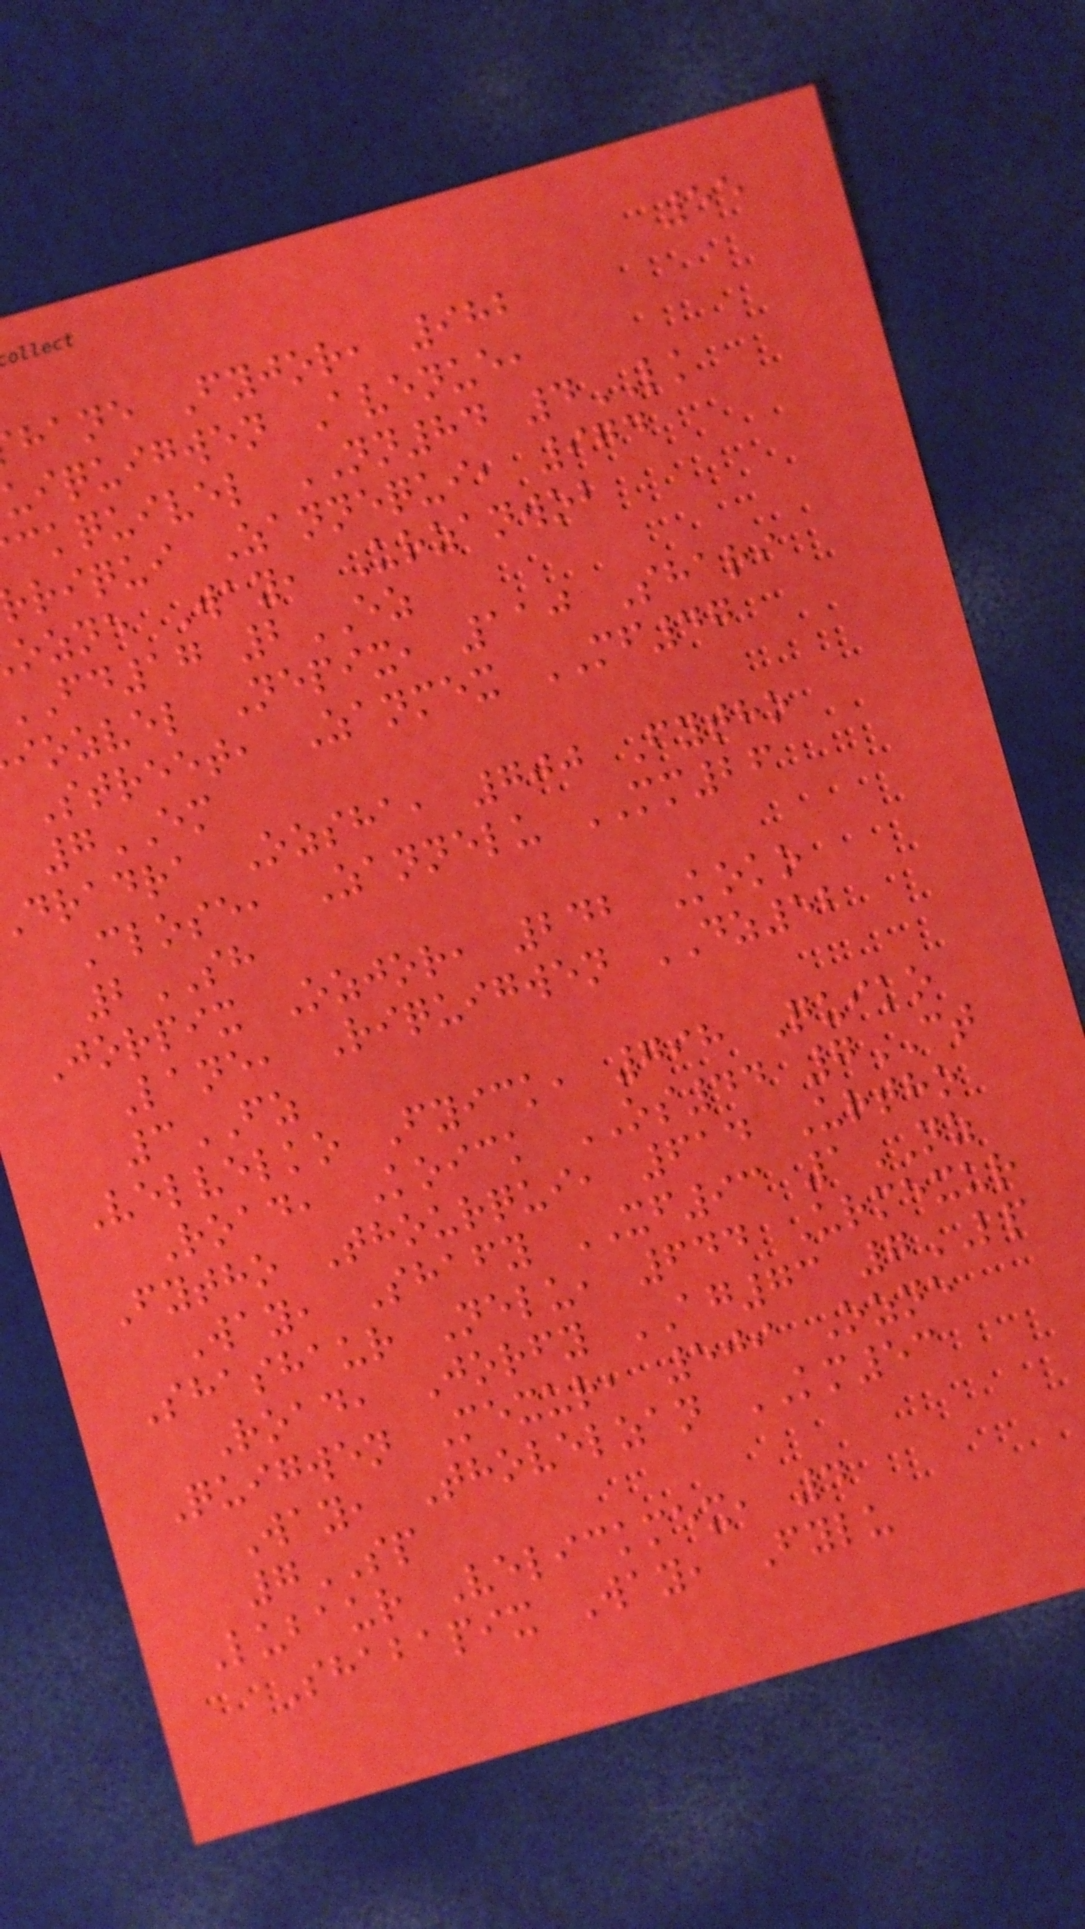55
hane Fyjor, 982
uiquigwen Avenue,
ckquivel NN84 4LK
riqui Zannequi, 974
ozne Way, Urzanwob
fd17 2EZ
iozvel Nepix, 110 Shari
Street, Zanmex MF47
7EM
dradra Ozsha, 700 Fytho
Close, Zannelu MM26
2SH
Jorpix Ozjor, 242 Koko
Lane, Riquigwen DZ52
3FZ
Velvelko Fyick, 798 Quiko
Road, Koick OS44 7CT
Fytho Thourqui, 614 Urtho
Way, Shafy XF93 1NZ
Shashaur Nelu, 644 Urmexur
Road, Jorfy AG73 7LP
Quigwen Mexur, 509 Ozne
Way, Thovelzan KM53
7SP
Lubaur Velickmex, 4
Shabapix Way, Fylu
